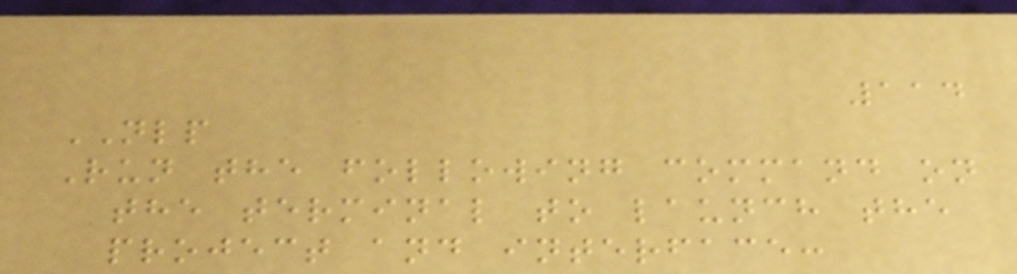114
NLP
Run the following command on
the terminal to launch the
project and interface:
